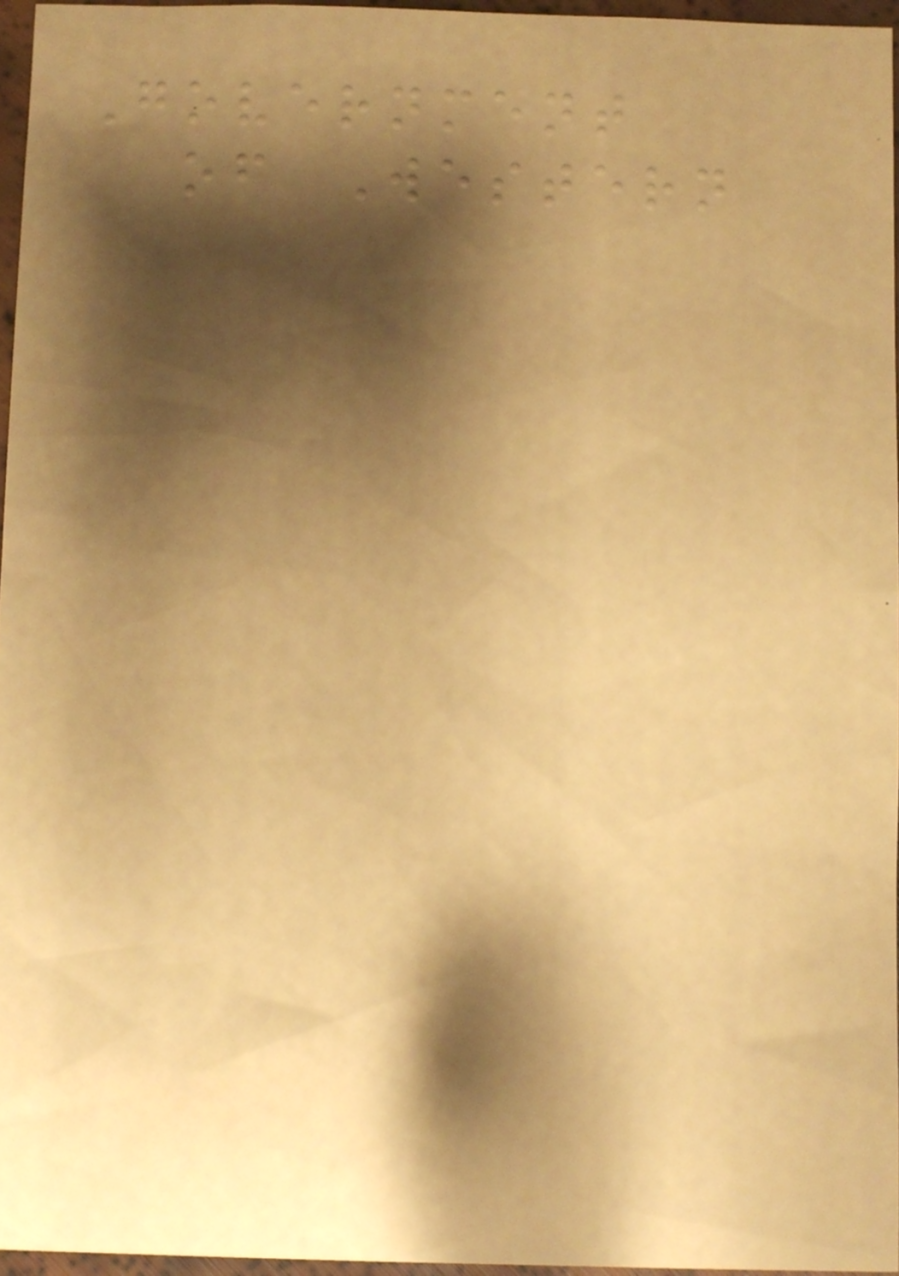Government
of Western
